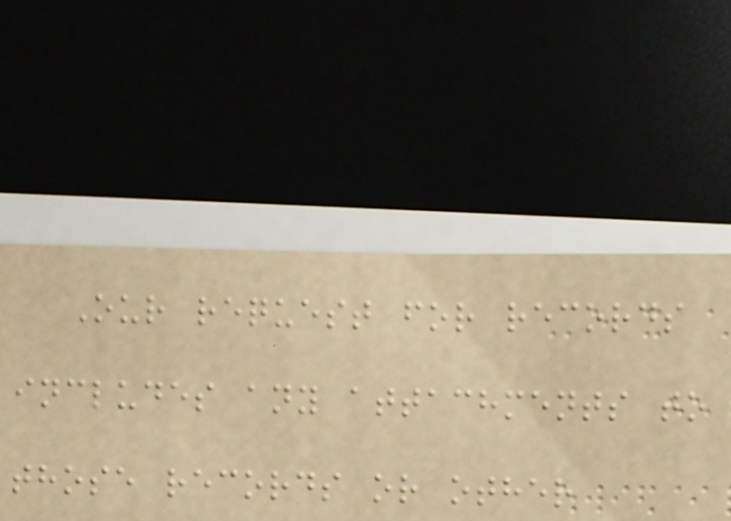Our request for records
includes any attachments to
those records or other
